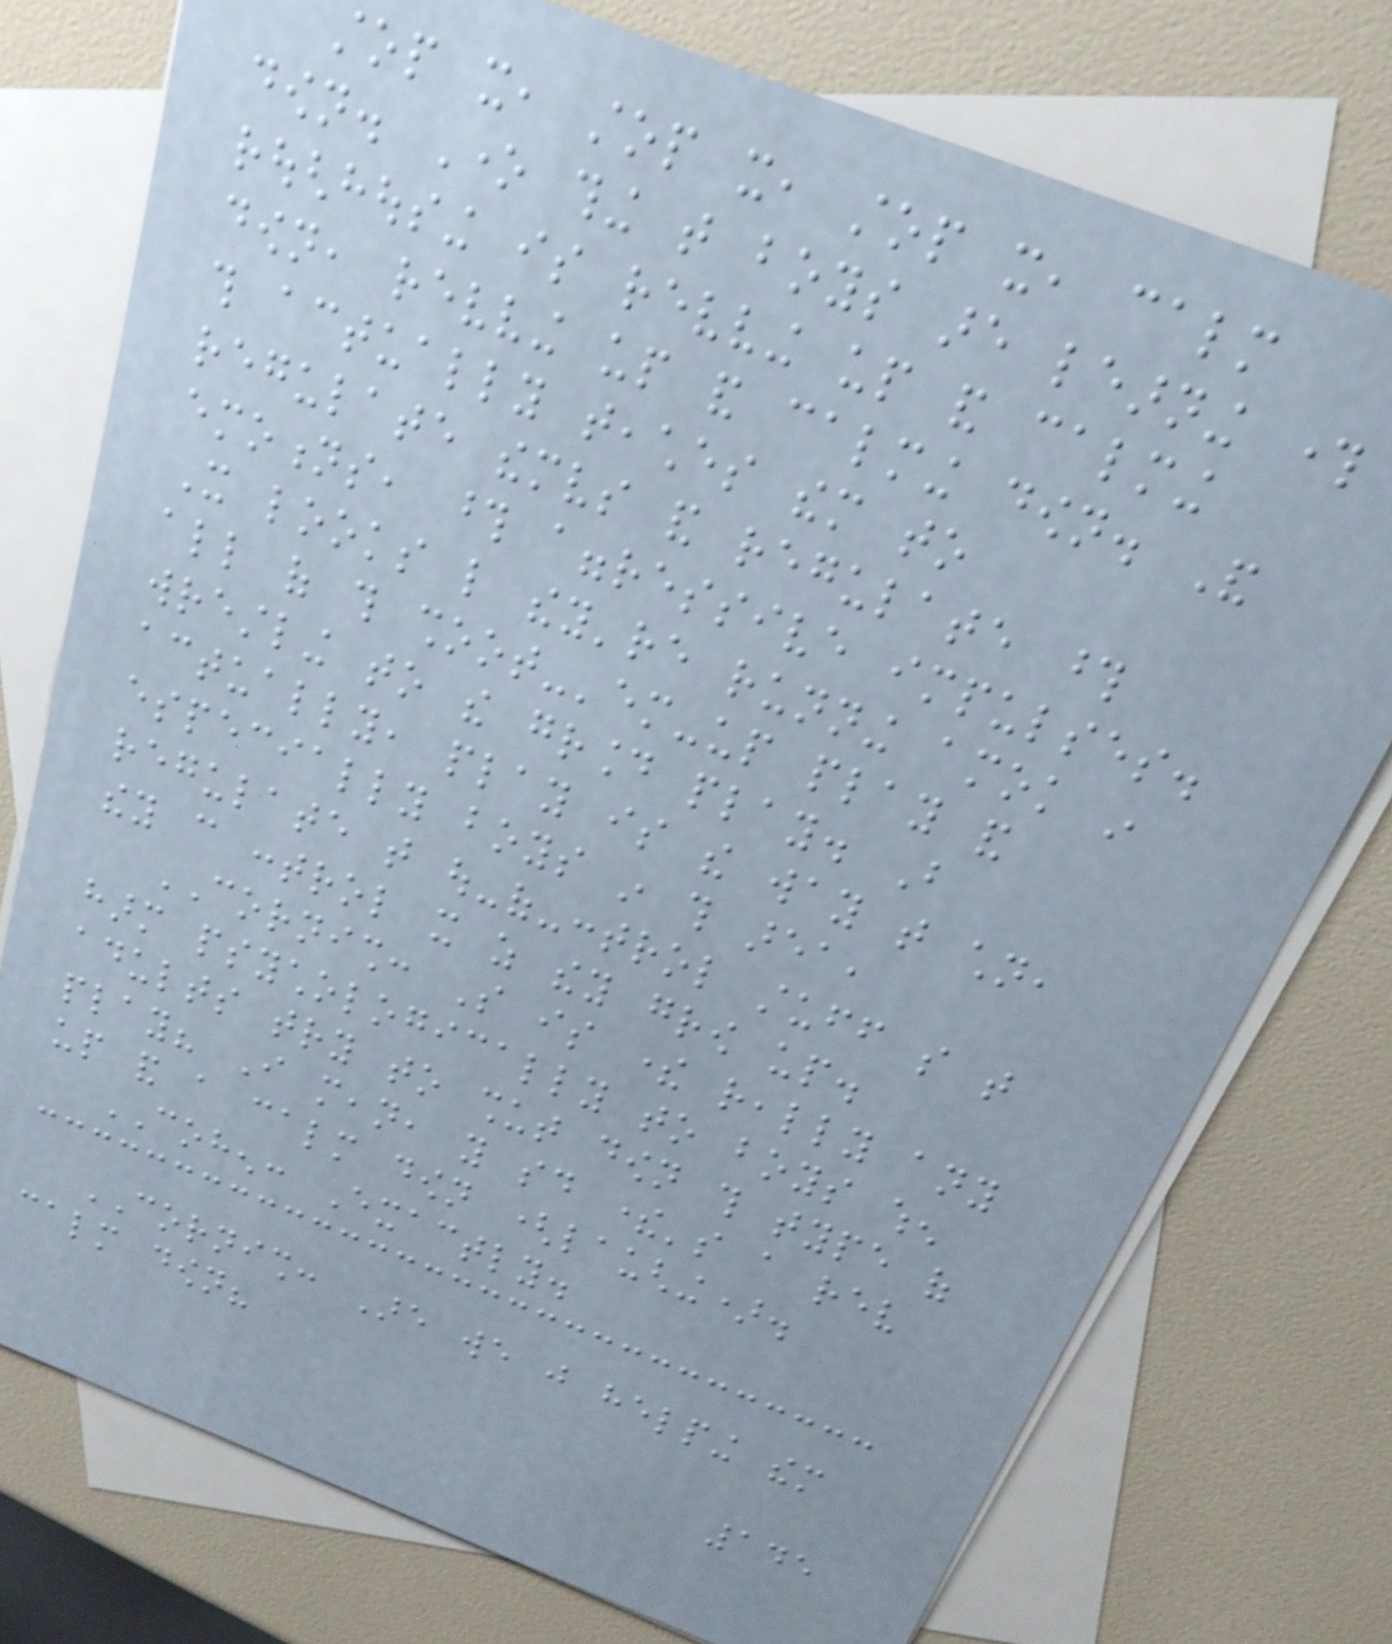stop it, stop it, stop it, calm
down. One thing that boys are learning through
roughhousing is revving up and calming
down, revving up and calming down. And
this actually teaches them to
regulate themselves and regulate those
emotions, those aggressive impulses.
It looks like they're running amok in
all of this shoot-'em-up play and
wrestling to the ground play. But
actually, play is the way that children,
especially boys in this area,
regulate that out-of-control stuff so that
they can control it as they grow up.
CORNISH: So is there really any
harm psychologically to boys when
adults try to shut down this type of
play? I mean, you said there's a rev
up and a calm down (laughing).
COHEN: Exactly.
CORNISH: Are we just helping them
calm down?
145
